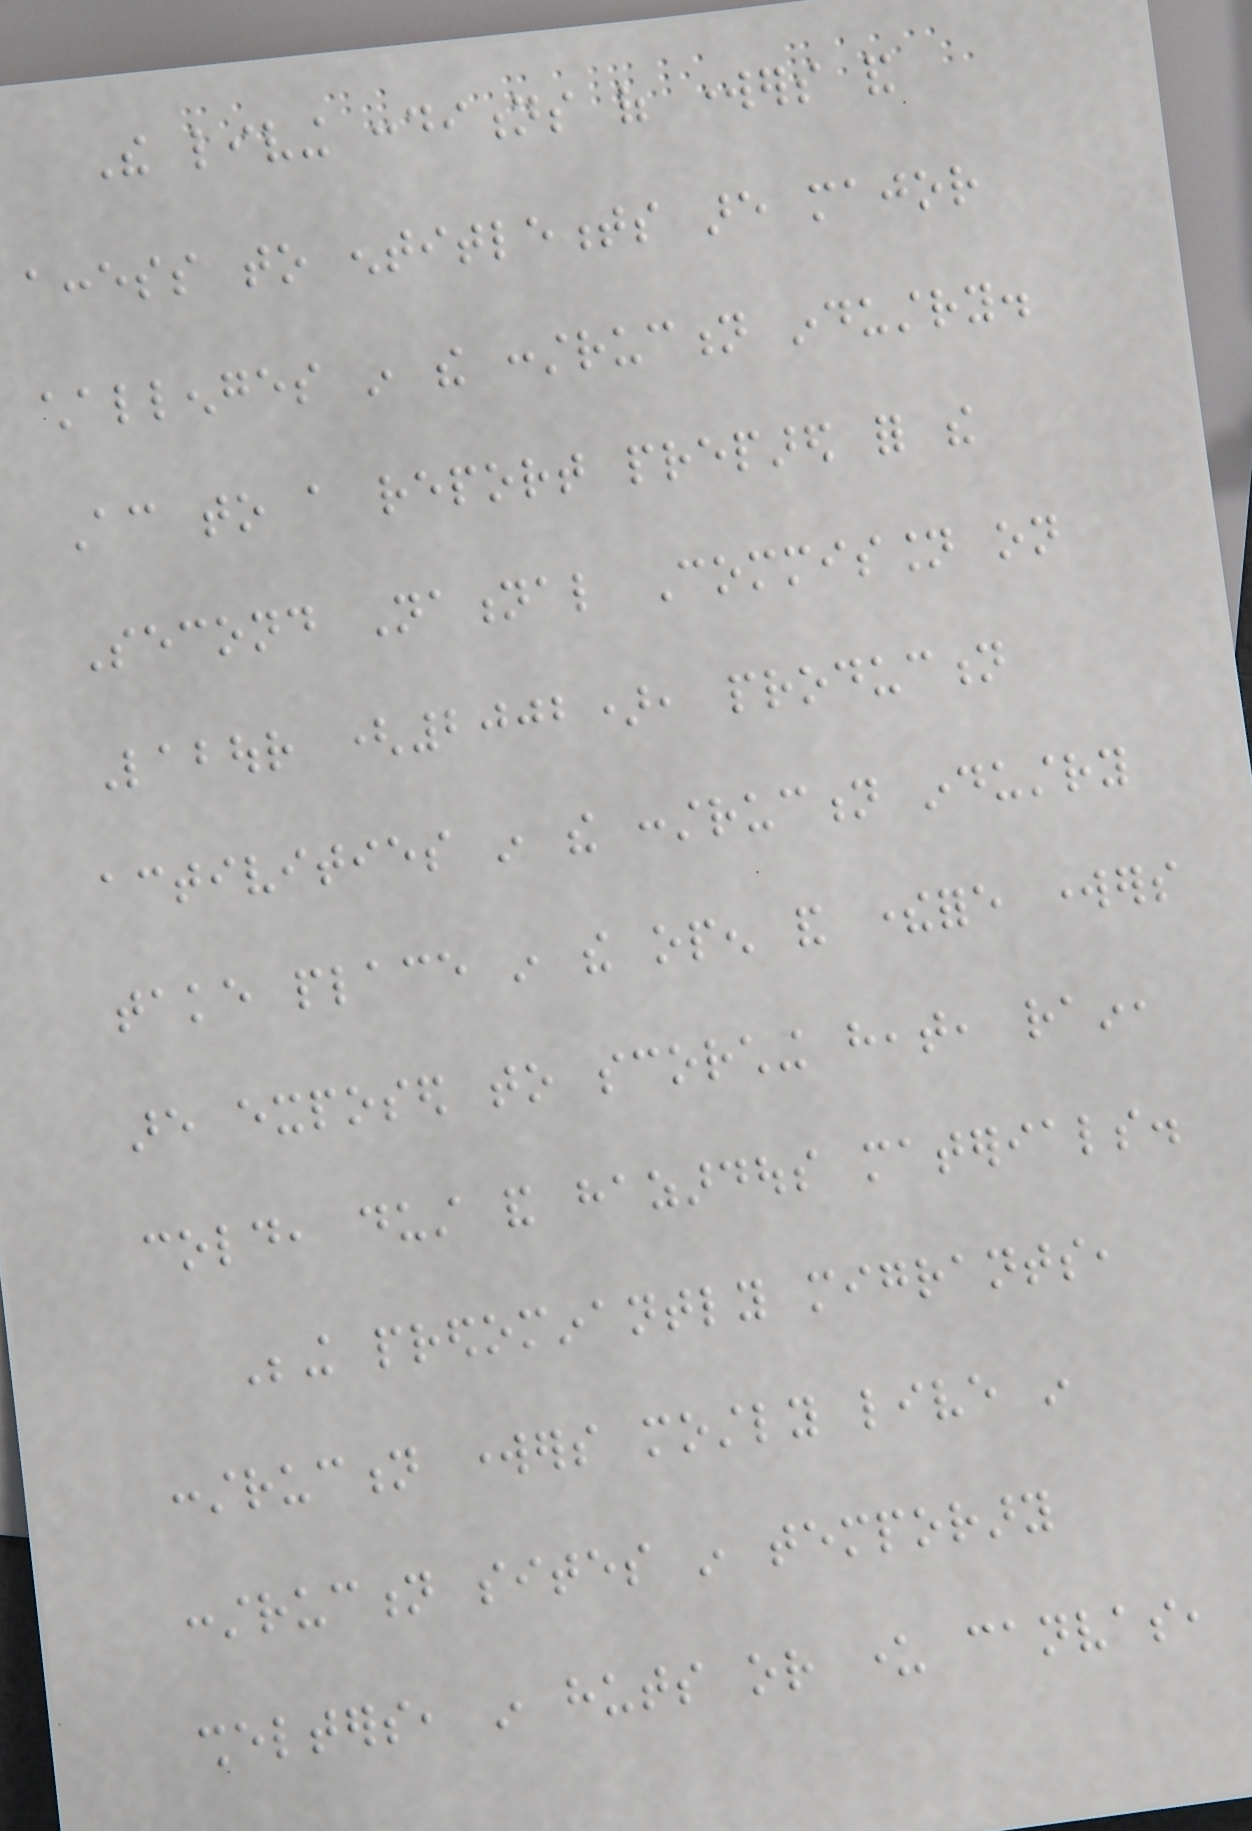The living conditions of workers and
access to entitlements are major
challenges in the construction industry.
According to a report prepared for the
Second National Commission on
Labour (2002), production
activities in the construction industry
take place in the open and therefore workers
are exposed to scorching heat, rain,
cold, dust and hazardous materials.
Being predominantly migrants,
construction workers mostly live in
construction sites in temporary
shelters, in huts or under canvas,
